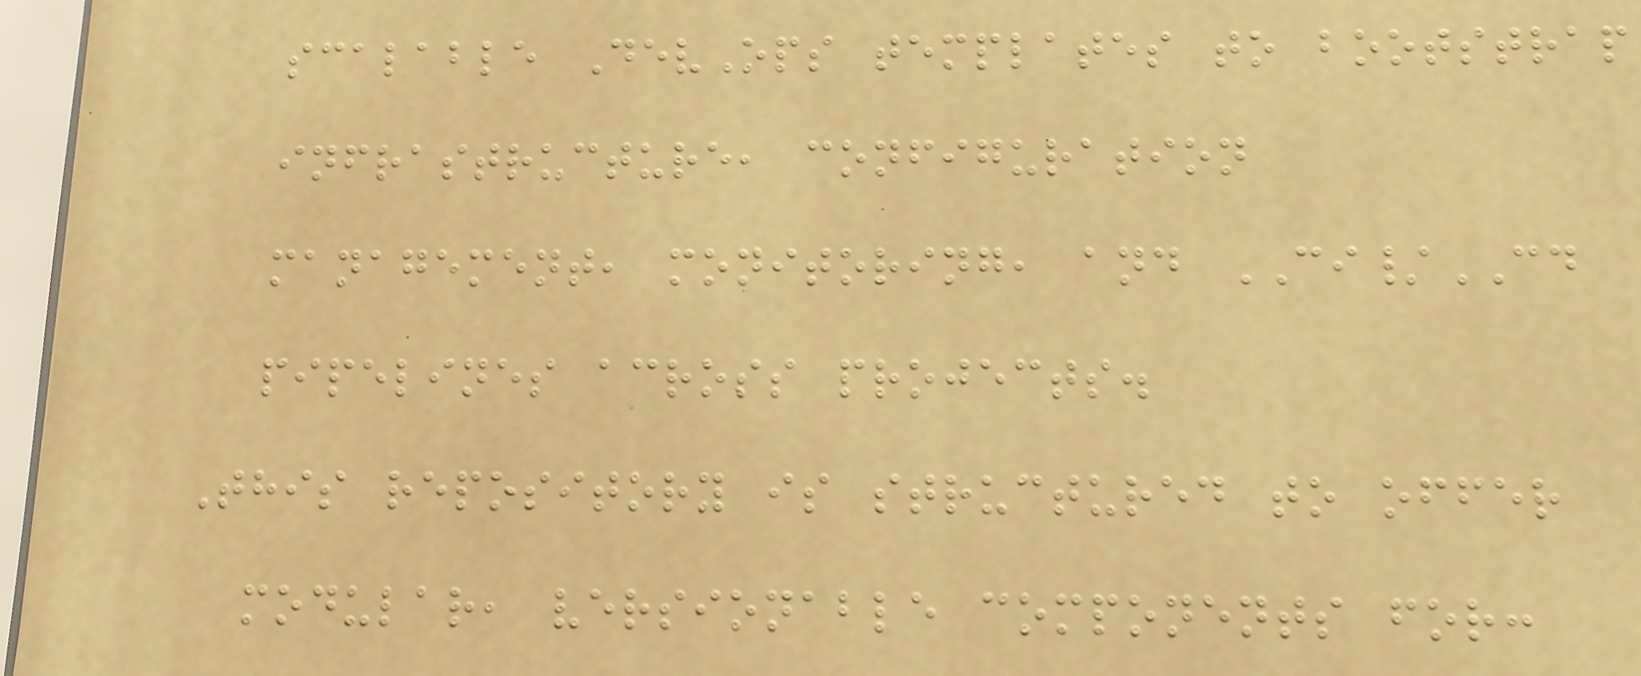scalable DevOps templates to bootstrap
infrastructure, configuration
management, monitoring, and CI/CD
pipelines across projects.
This repository is structured to offer
modular, versionable components for:
